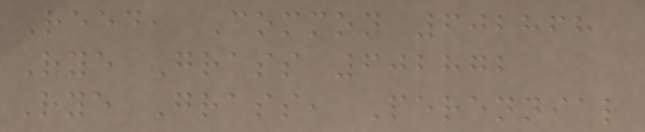Reed, Common 602868
Rye Grass 602872
Rye Grass, Perennial
